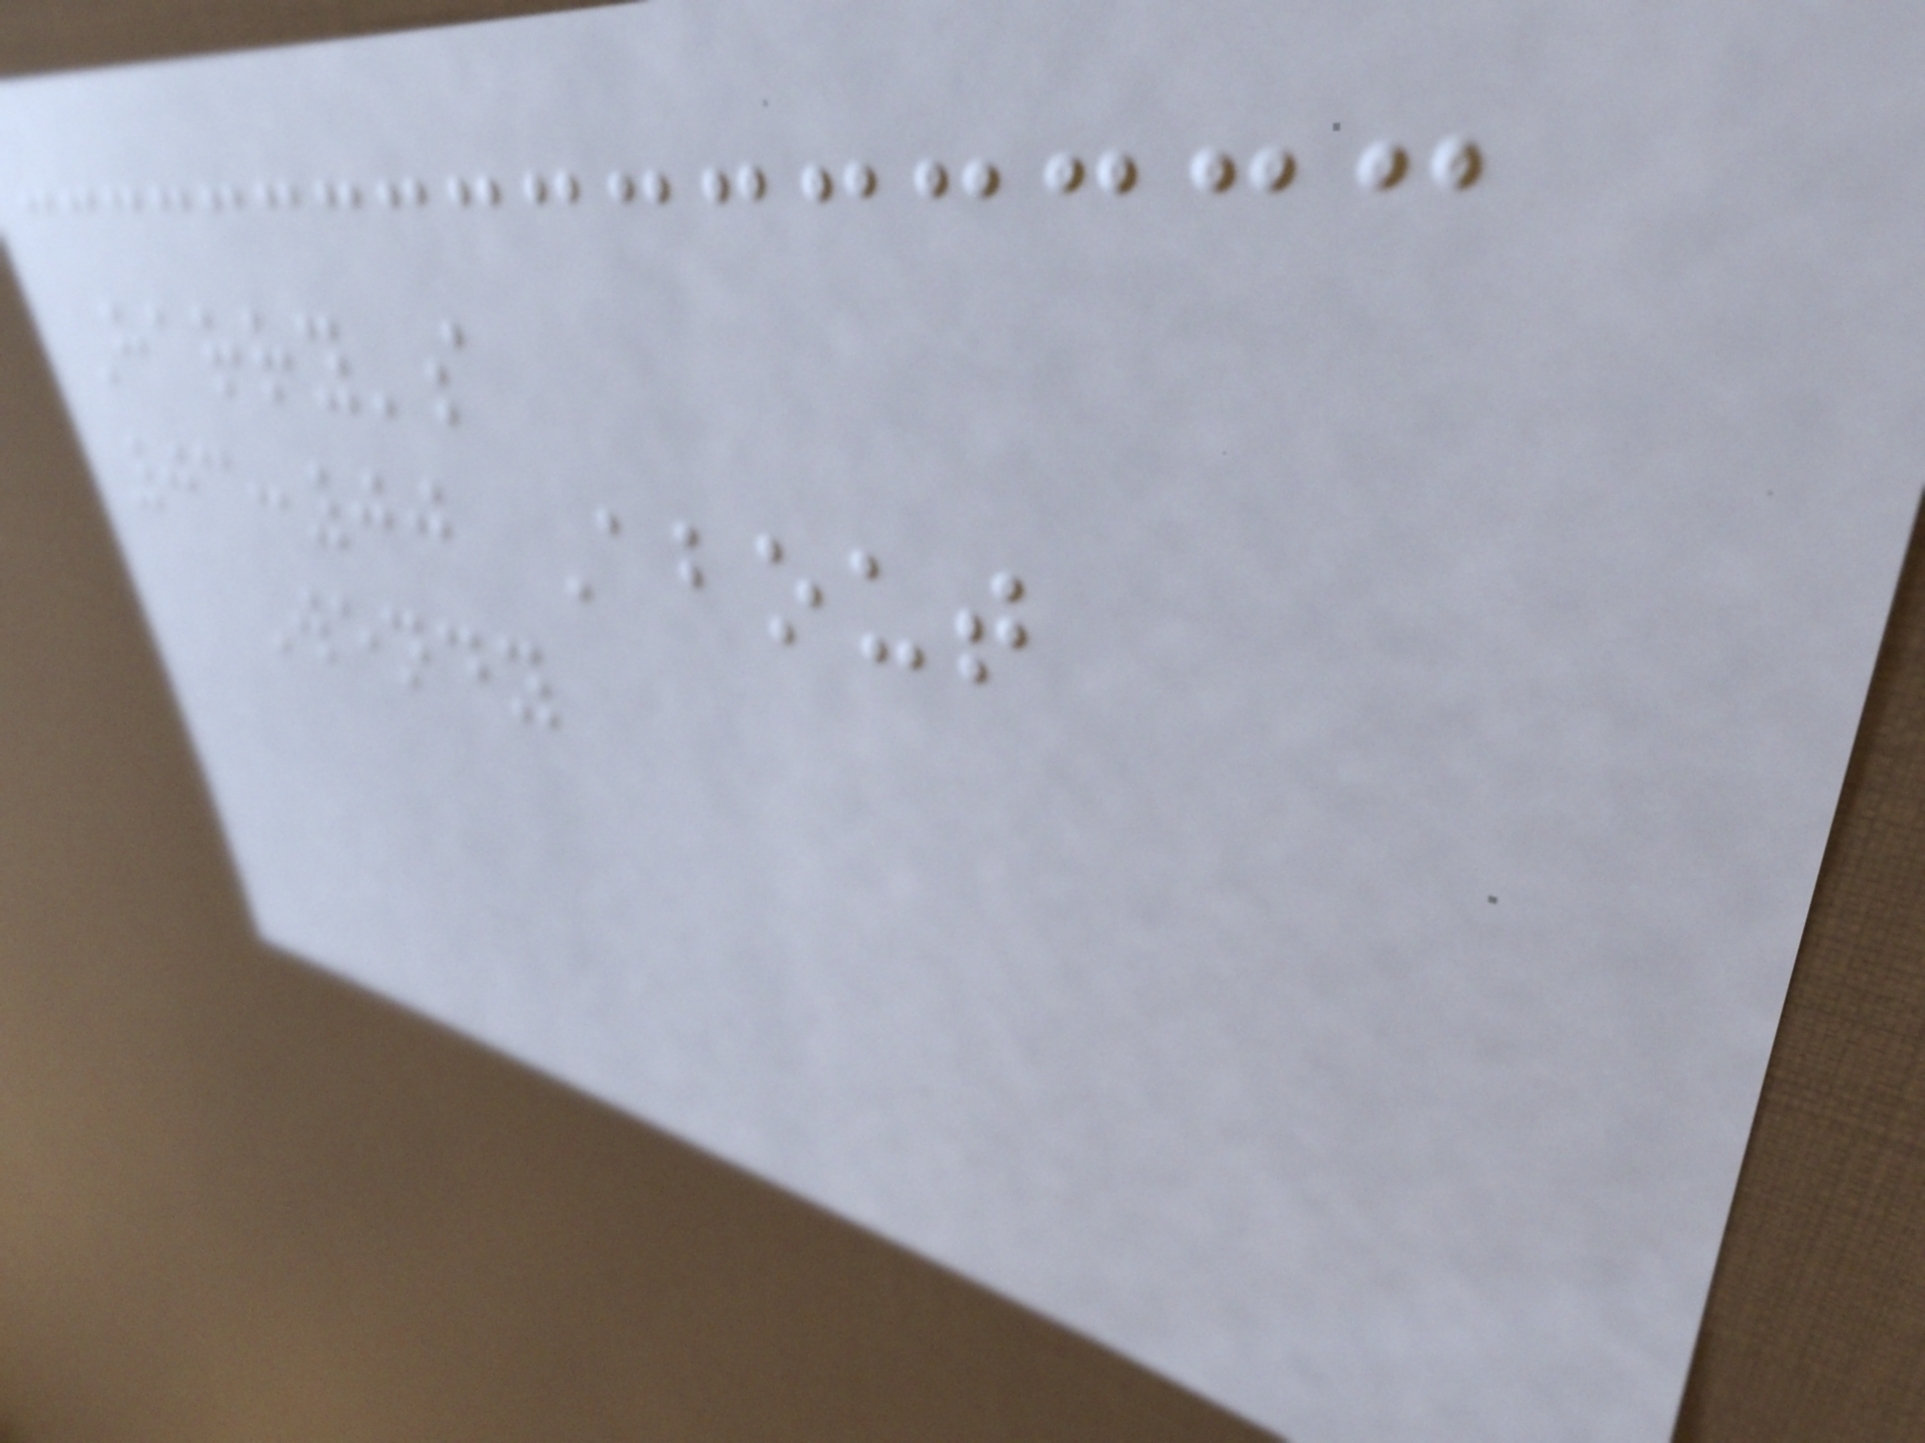Harry's
03:00 About
Wendy
